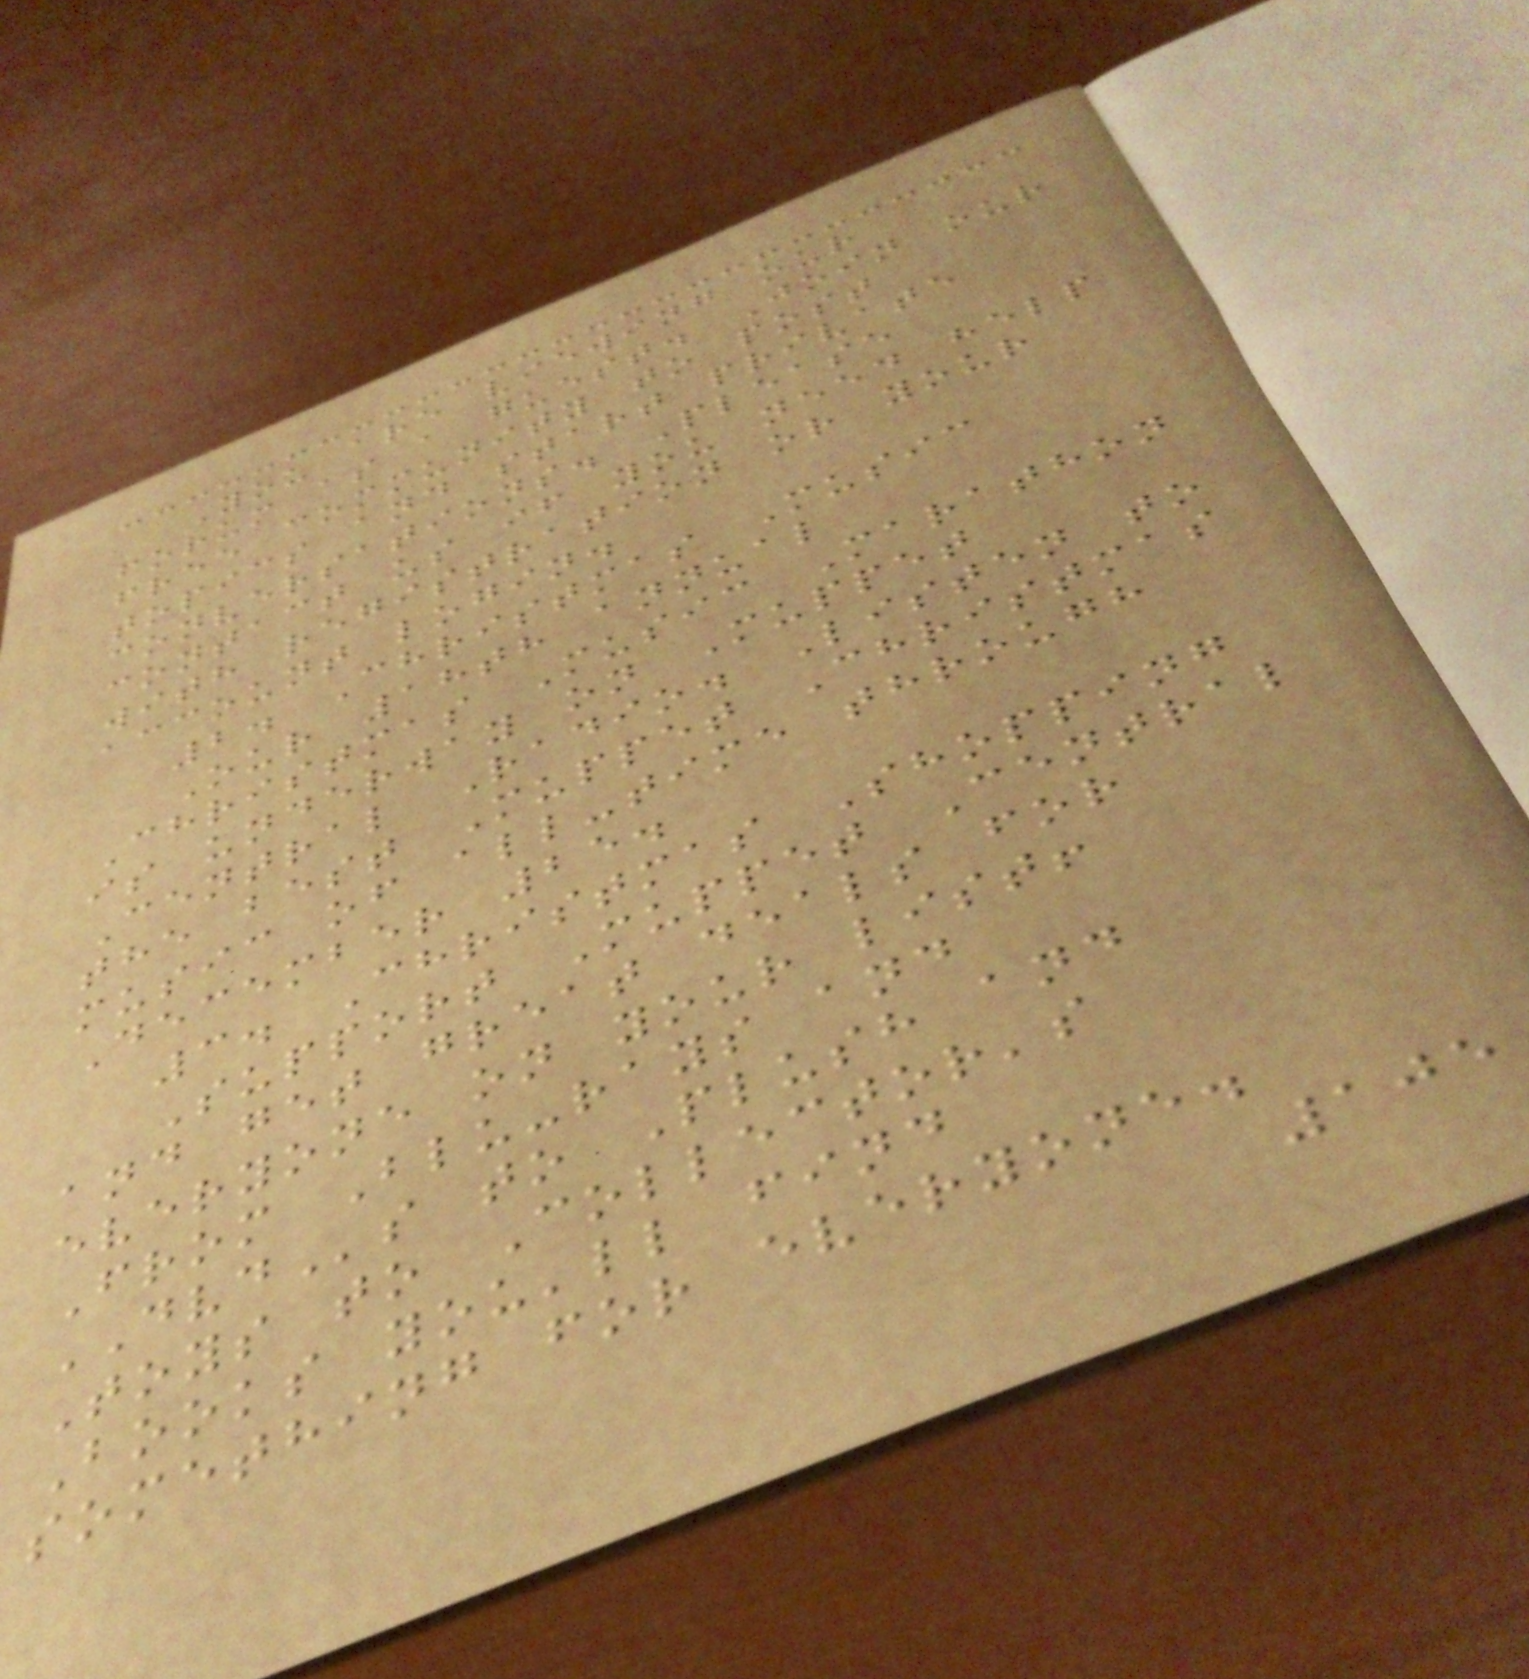You are viewing our
forum as a guest. Join our
free community to post
topics and start private
conversations. Please
contact us if you need help
with registration or your
account login.
2. Christmas Music
Our 18th annual
Christmas Music Marathon
is underway on Muppet
Central Radio. Listen to
the best Muppet Christmas
music of all-time through
December 25.
3. Christmas Shopping
Support Muppet Central
and get great deals for
everyone on your list!
From Blu-rays and
DVDs to Plush and
Toys to Collector's
Books you'll find
something for everyone.
105
